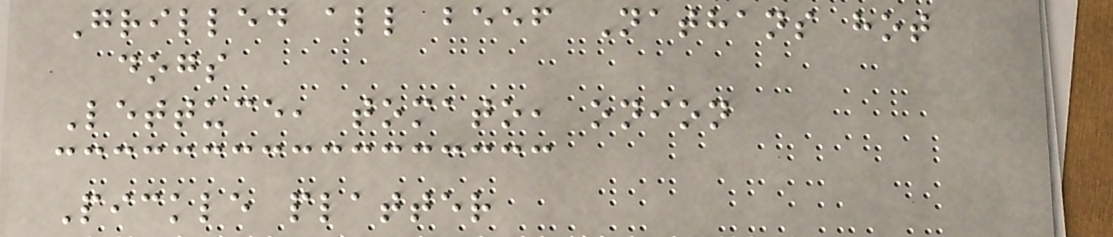Grilled all beef Nathans hot
dogs
Lettuce, tomato, onion
Pickle platter
